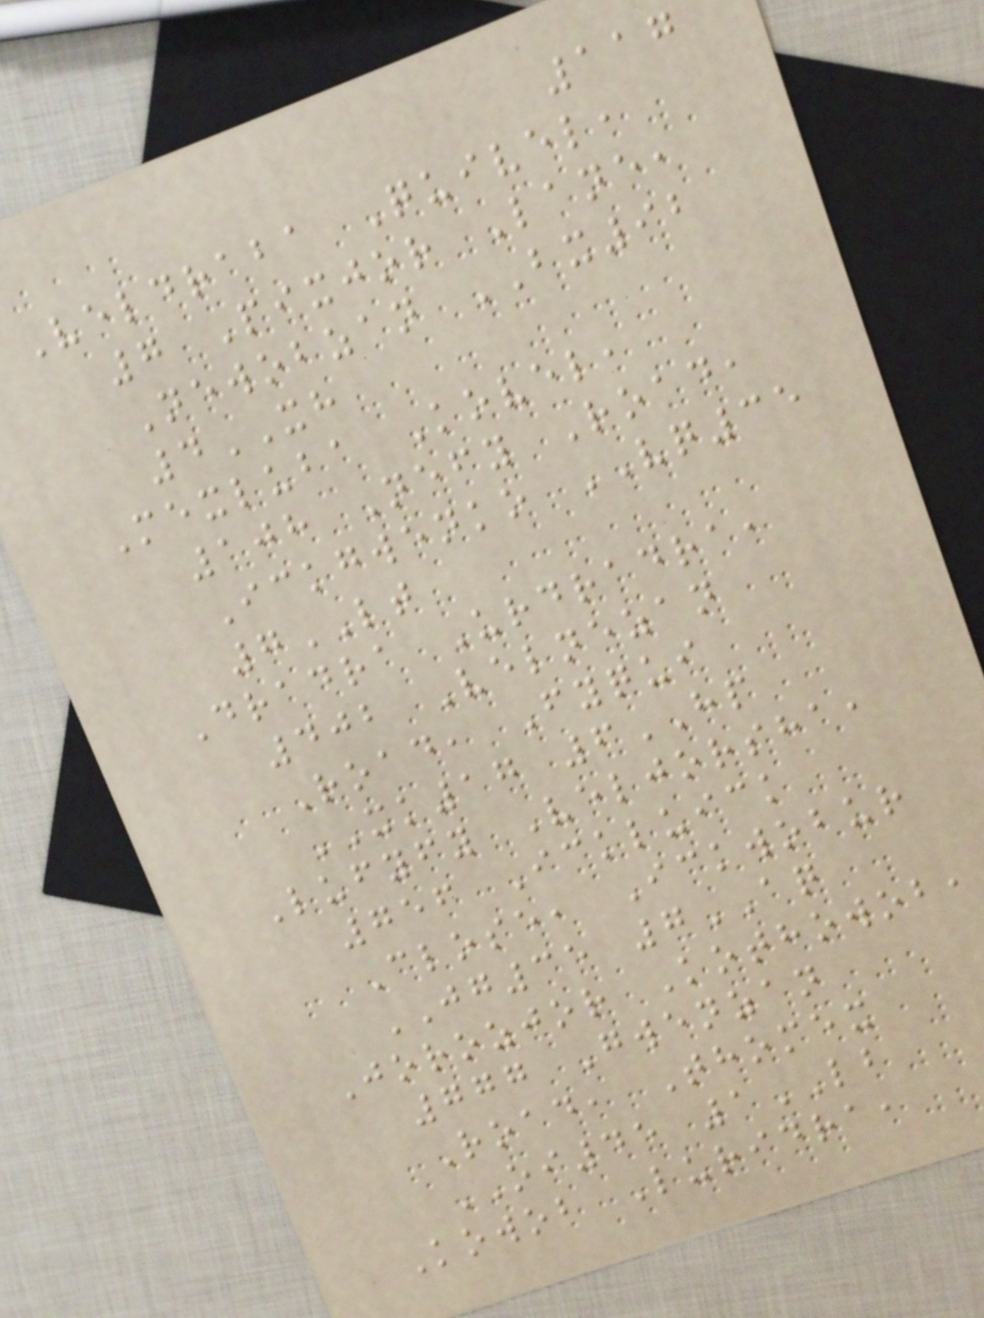117
Veldraba Quivel,
7 Pixjor Lane,
Newobzan BX92
4XH
Mexluba Kovel,
108 Nefy Road,
Ickgwenko VQ35
7LT
Dradra Urdradra,
402 Velnezan
Road, Fyqui
XK17 6HP
Lufyfy Veljorsha,
756 Ickluick
Close, Ickwobur
JG35 7AQ
Jorozjor Kothowob,
777 Gwenzan
Road, Thomex
OI45 1LB
Kowob Luridra,
